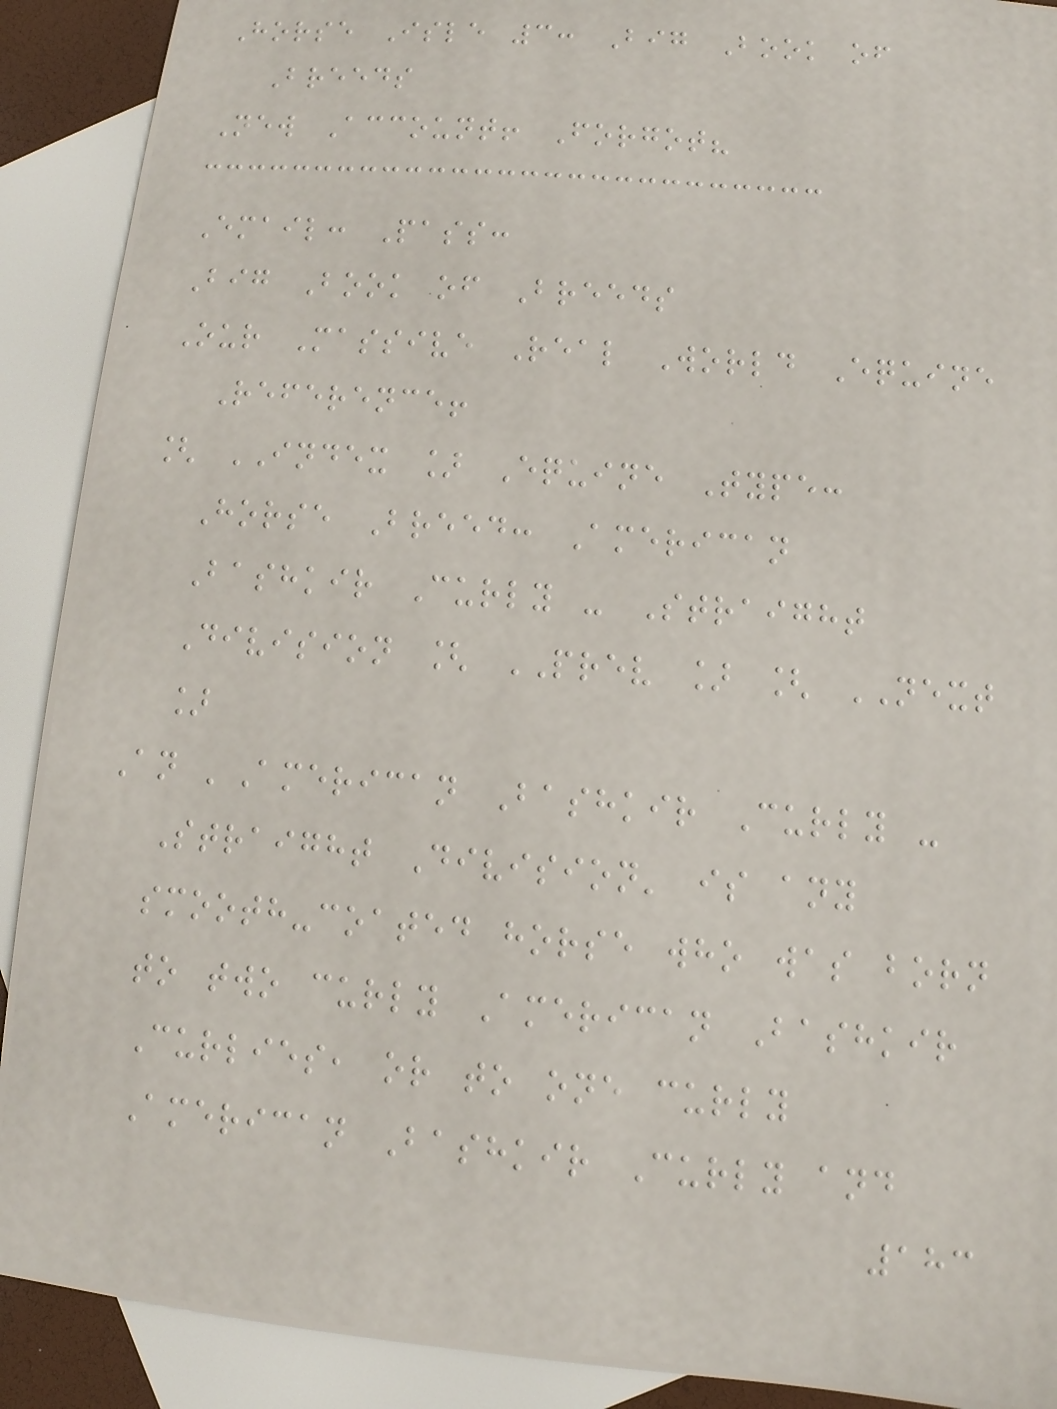Horse Isle 3: Big Book of
Breeds
New Account! Forgot?
Email: Pass:
Big Book of Breeds
Our Massive Real World Equine
Reference!
[ INDEX ] Equine Type:
Horse Breed: American
Bashkir Curly - Straight
Division [ PREV ] [ NEXT
]
An 'American Bashkir Curly -
Straight Division' is any
smooth-coated horse who was born
to two curly American Bashkir
Curlies, or to one curly
American Bashkir Curly and
183
